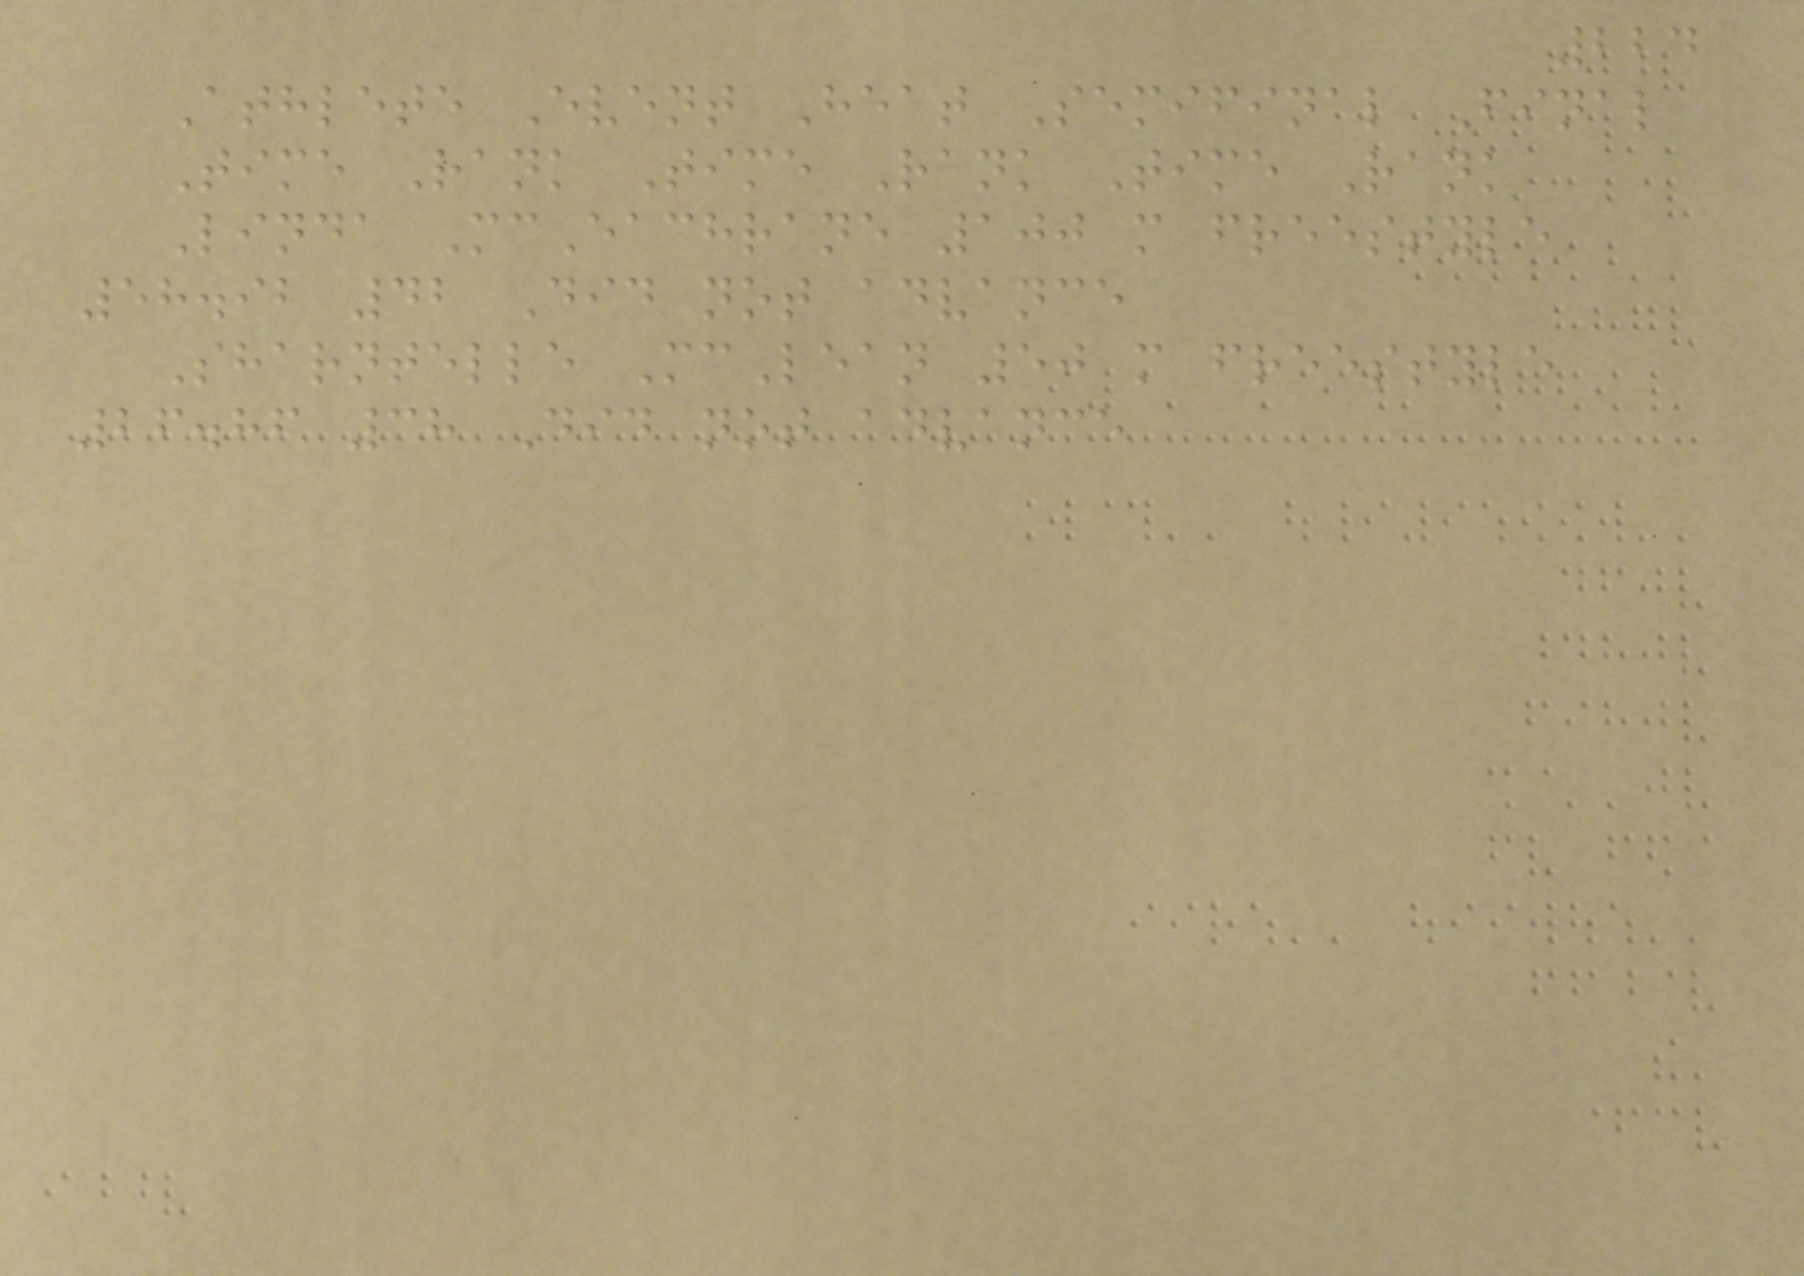224
Athlete Event Heat Semifinal Final
Time Rank Time Rank Time Rank
Linda McEachrane 100 m freestyle
58.92 42 Did not advance
Sharntelle McLean 50 m freestyle
26.86 38 Did not advance
